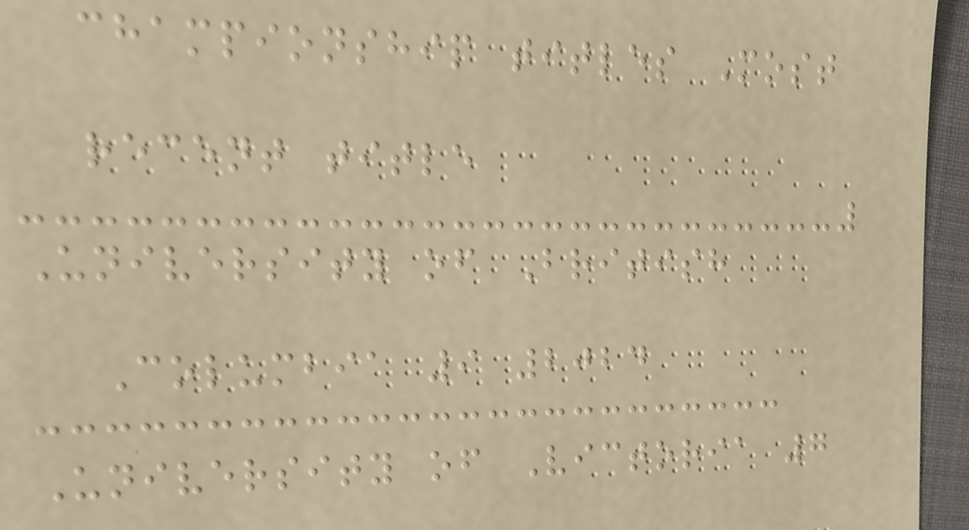championship titles Most
recent title
University of British
Columbia 9 2024
University of Victoria 7
